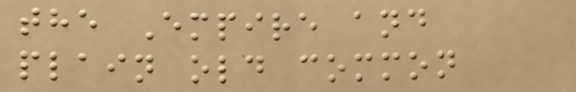the Empire and
plain old common
